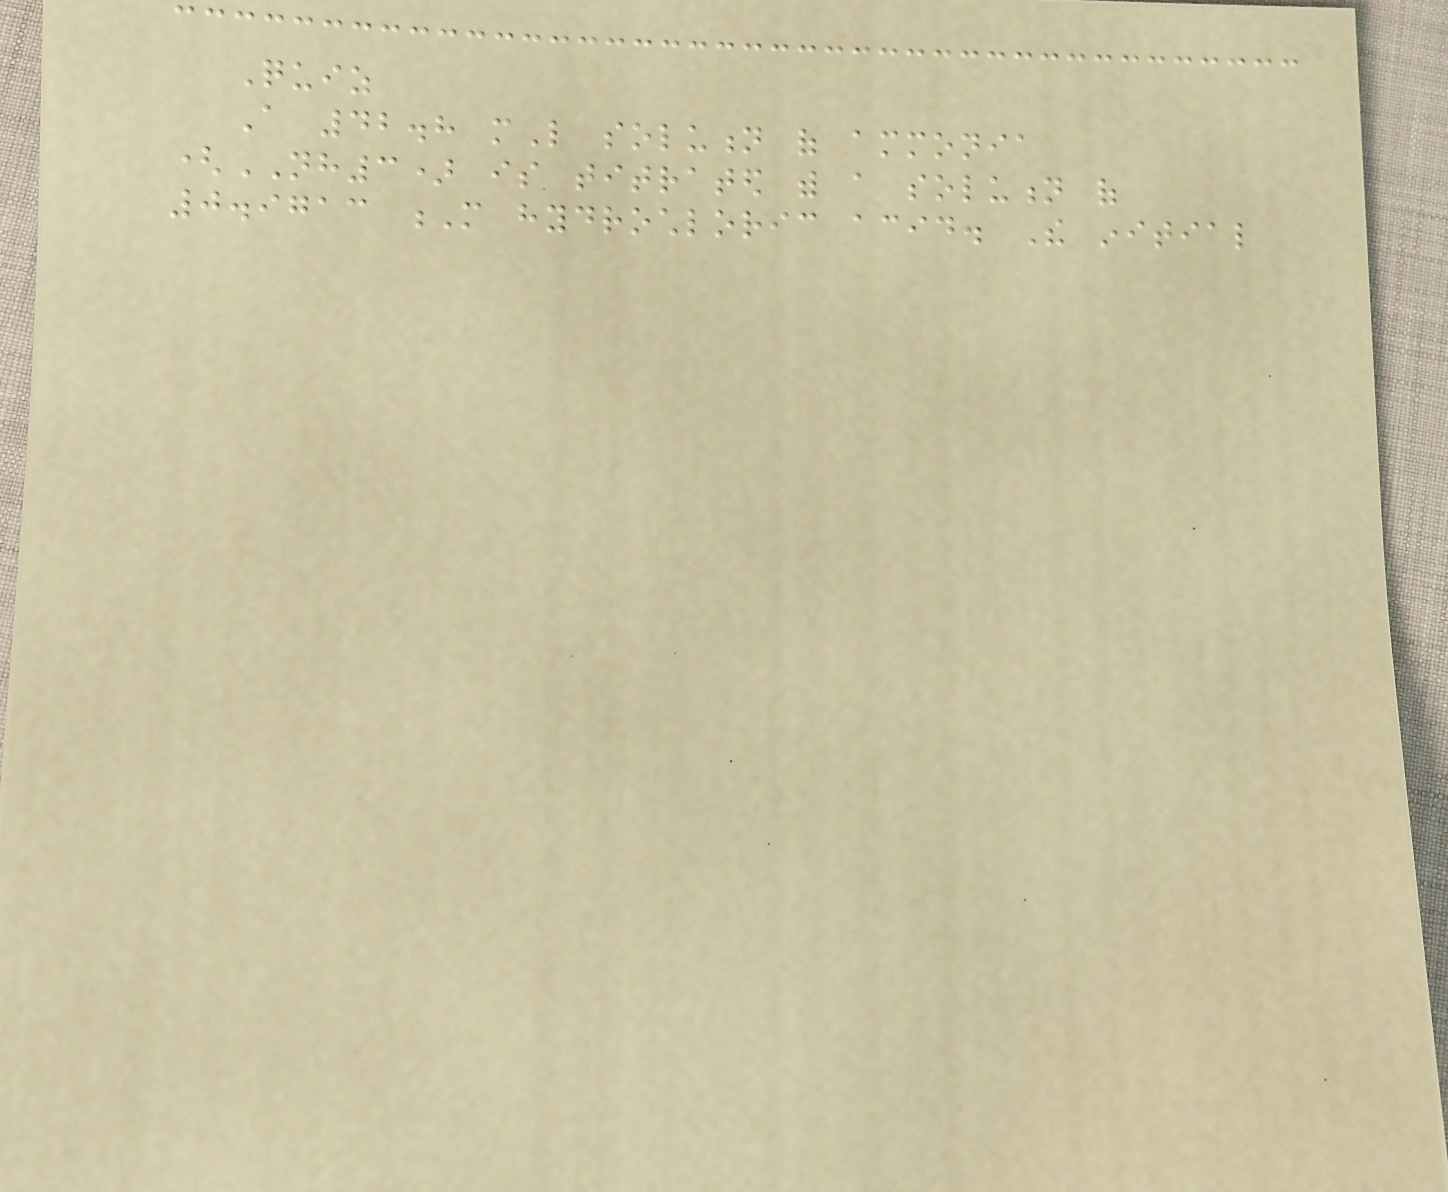Quiz
A 42.8 mL solution of ammonia
(NH3) is titrated with a solution of
0.9713 M hydrochloric acid. The initial
